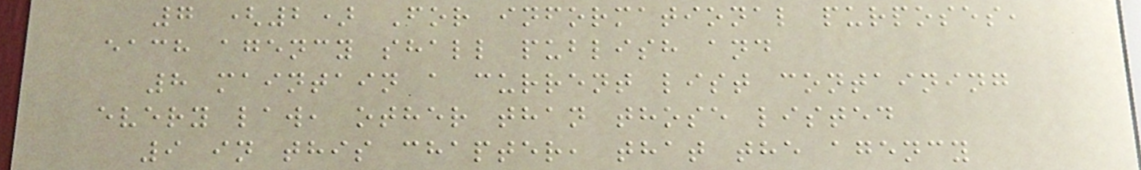7 (2) For informational purposes,
each agency shall publish and
8 maintain a current list containing
every law, other than those listed
9 in this chapter, that the agency
